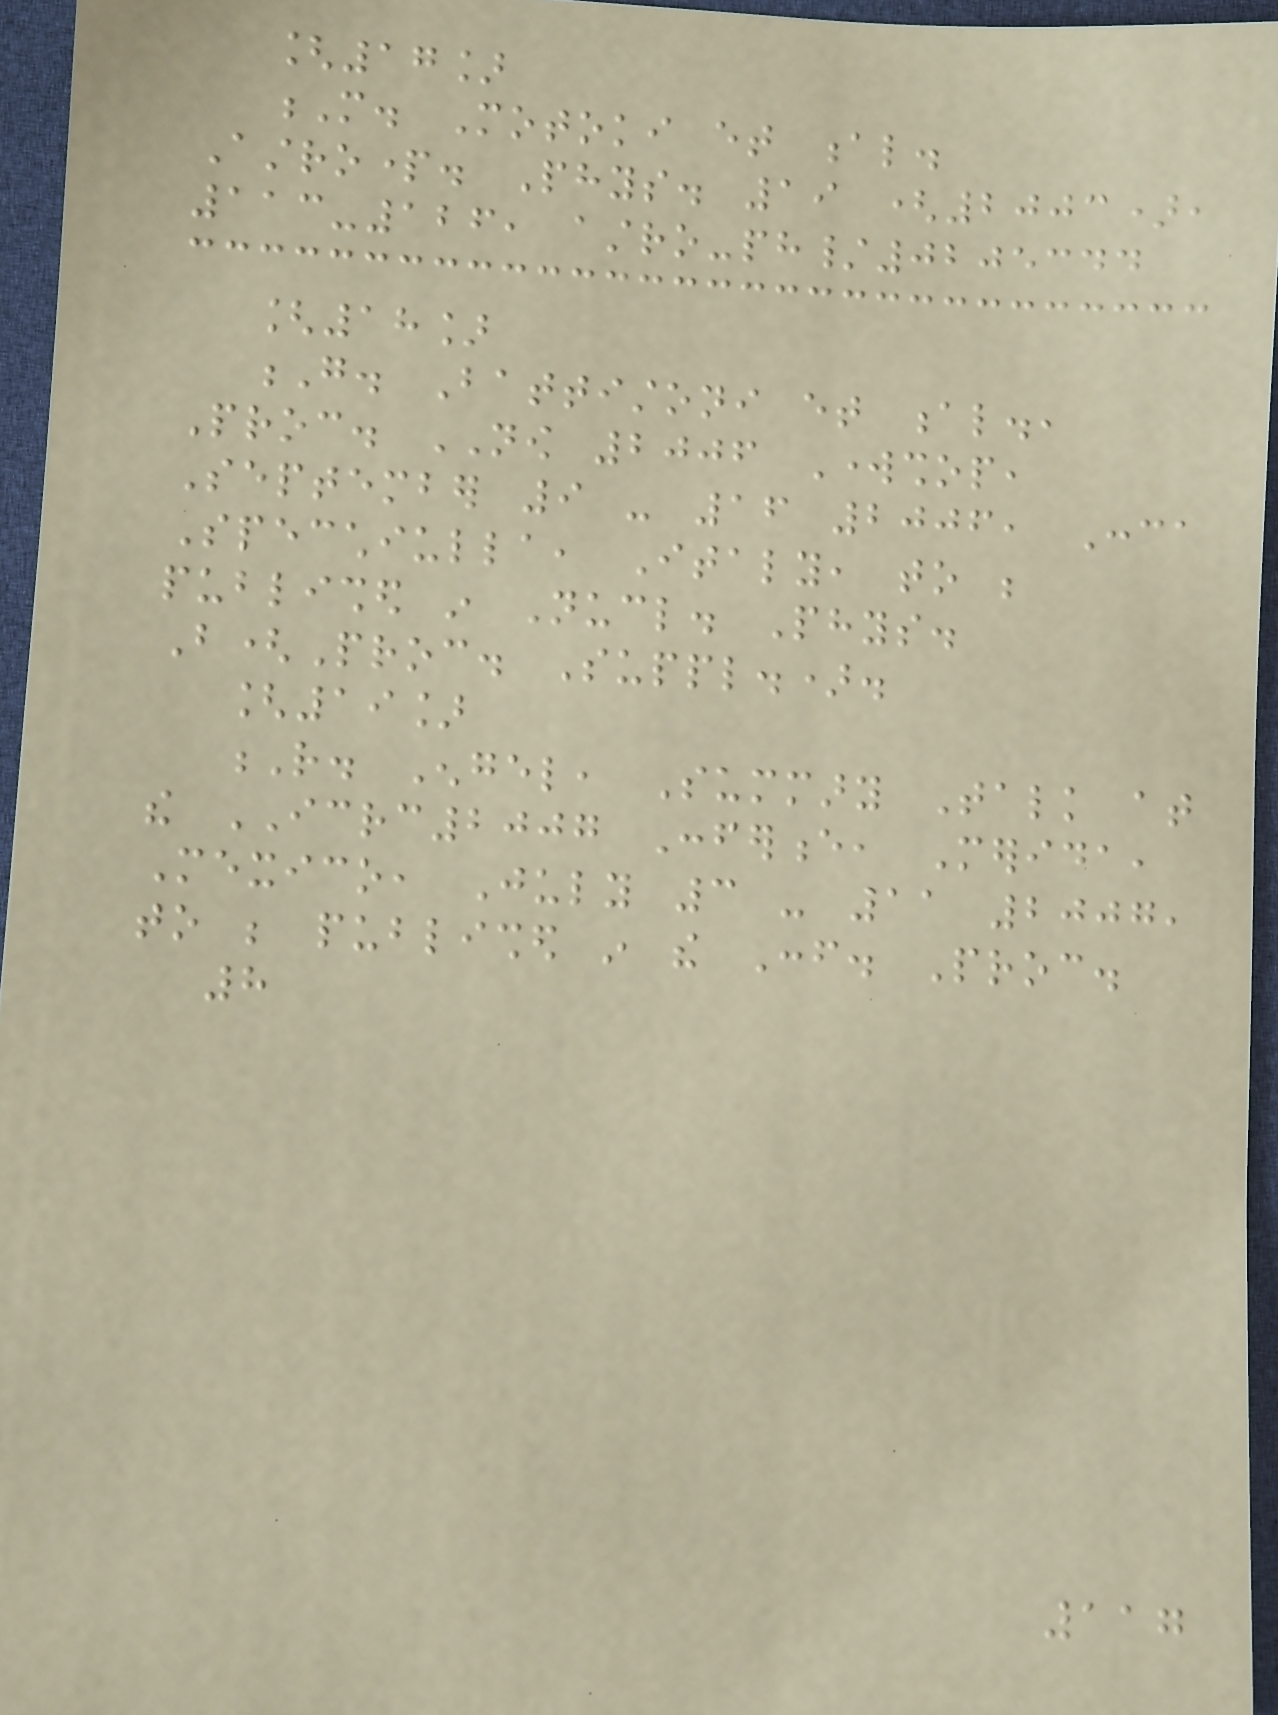[17]
M. Motoki et al.
Astropart. Phys. 19 (2003),
113-126, astro-ph/0205344
[18]
G. Battistoni et al.,
Proc. NOW 2006 Workshop,
September 9 - 16 2006, Conca
Specchiulla, Italy, to be
published in Nucl. Phys.
B(Proc. Suppl.).
[19]
R. Engel, Summary Talk at
the ICRC2007 Conference, Merida,
Mexico, July 3 - 11 2007,
to be published in the Conf. Proc.
8
117
